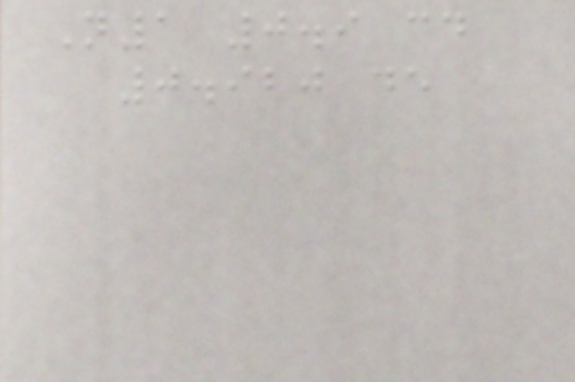N1 0.9 cd
0.920 de
